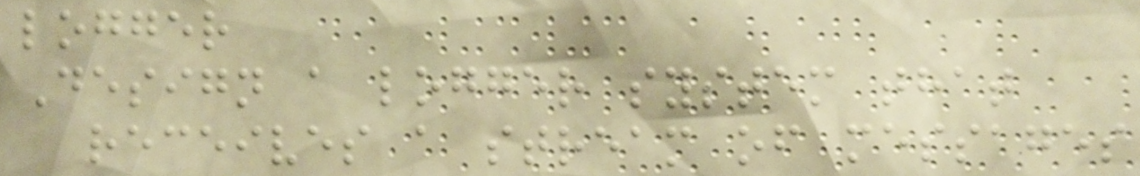logger
Design a logger system that
receives a stream of messages
